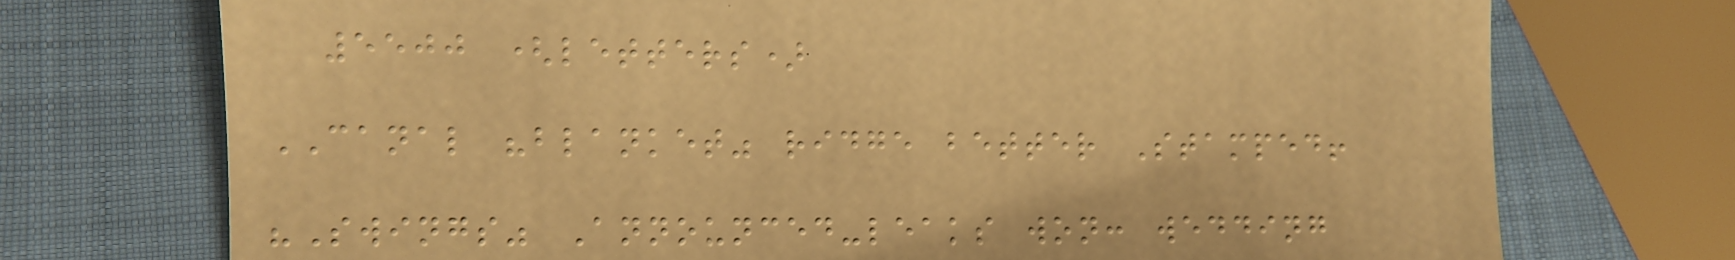5500 (letters)
CANAL "blanket" ridge better Stamped!
"Swings" Announced-leaks won: wedding
